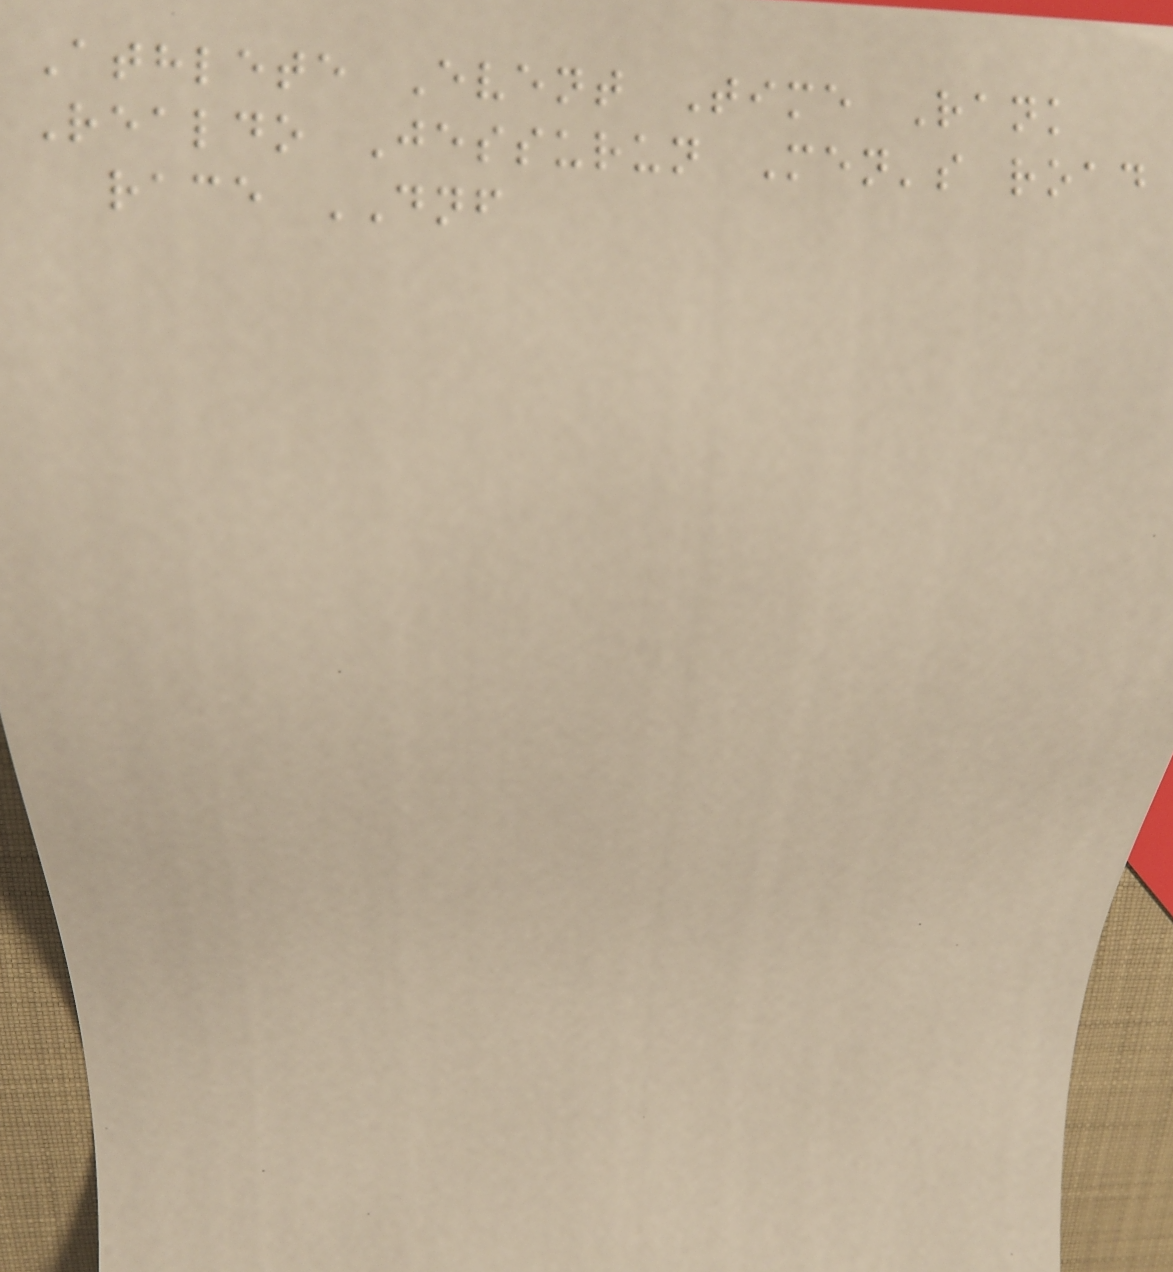Athlete Event Time Rank
Realdo Jessurun Men's road
race DNF
